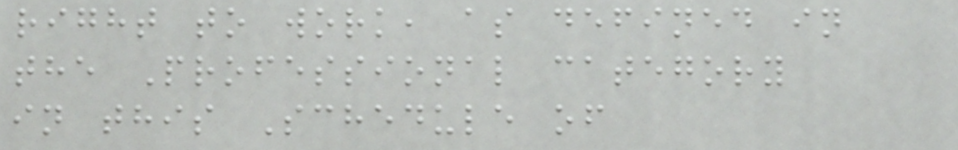right to work, as defined in
the Professional category
in this Schedule of
